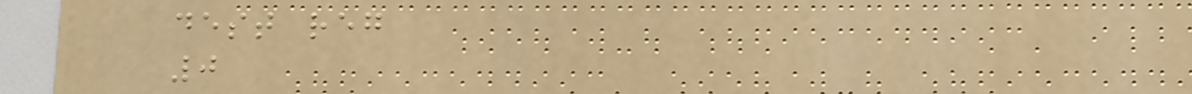dest reg
0
